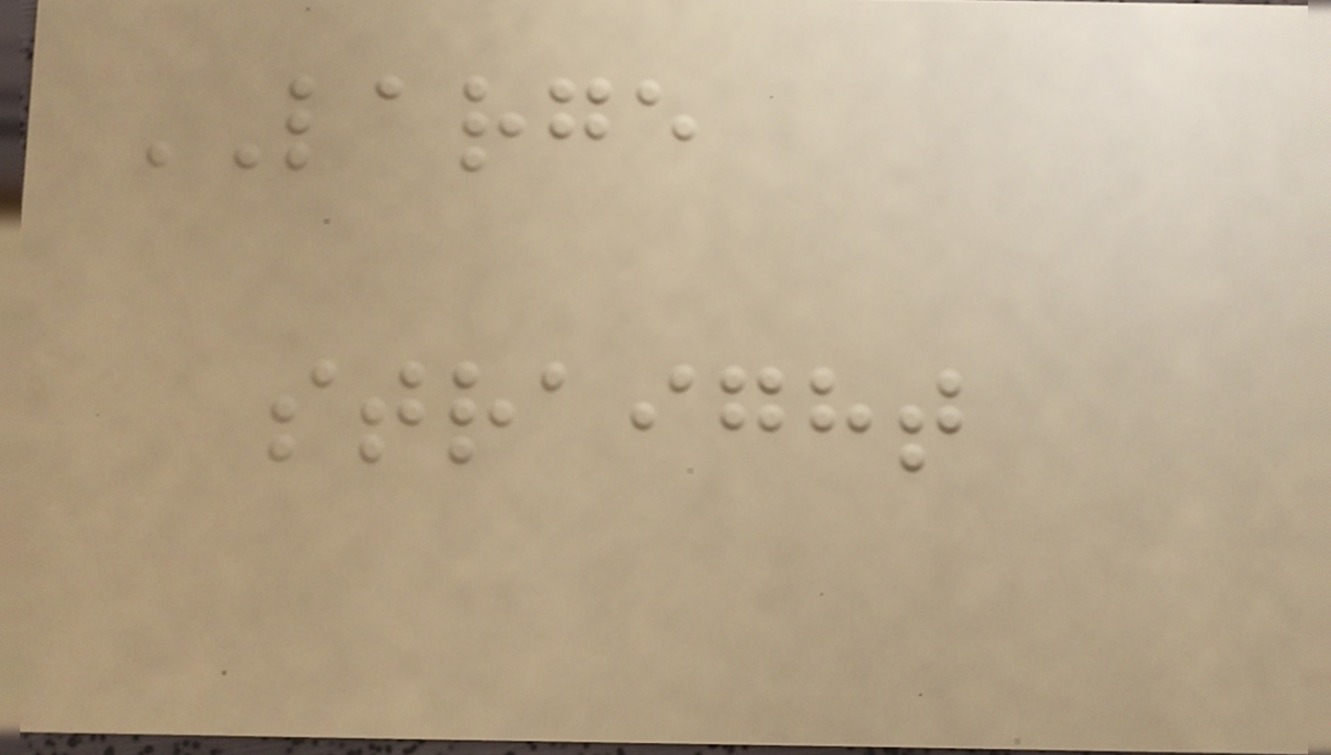LARGE
straight
